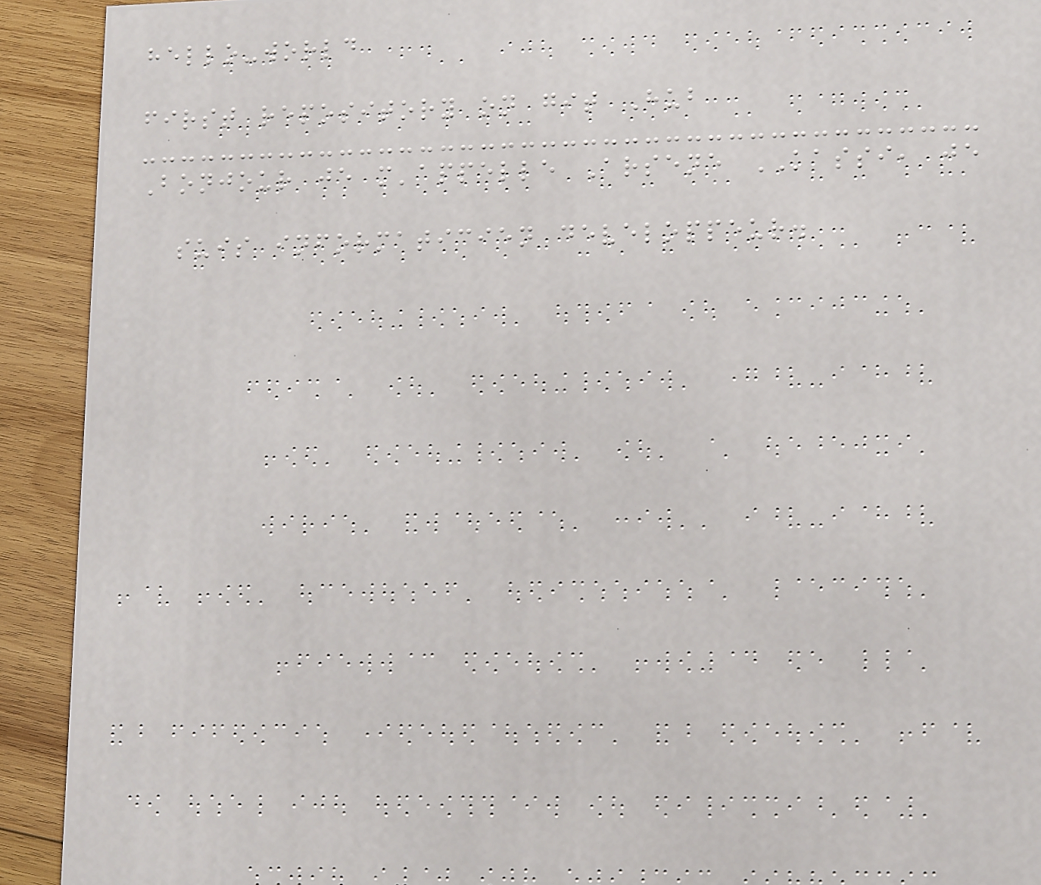hello-world
first repository on git Hub
Bonjour je m'appelle Arsene KASSI, je
suis informaticien developpeur.
